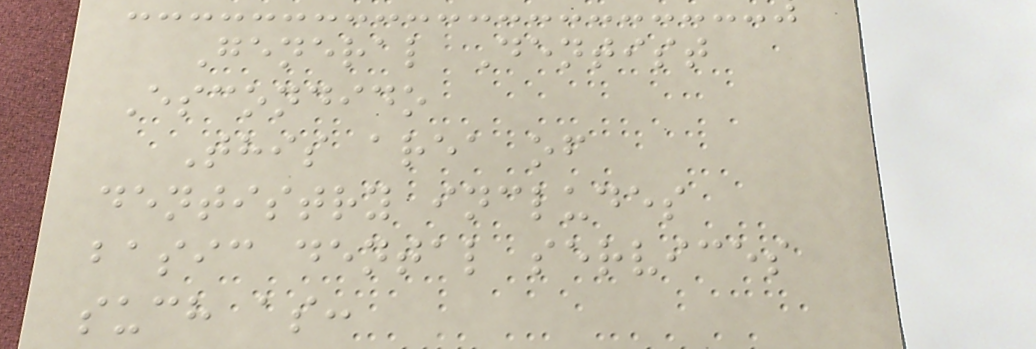General Dentist
Escondido
This area of
dentistry includes
basic dental services
such as:
